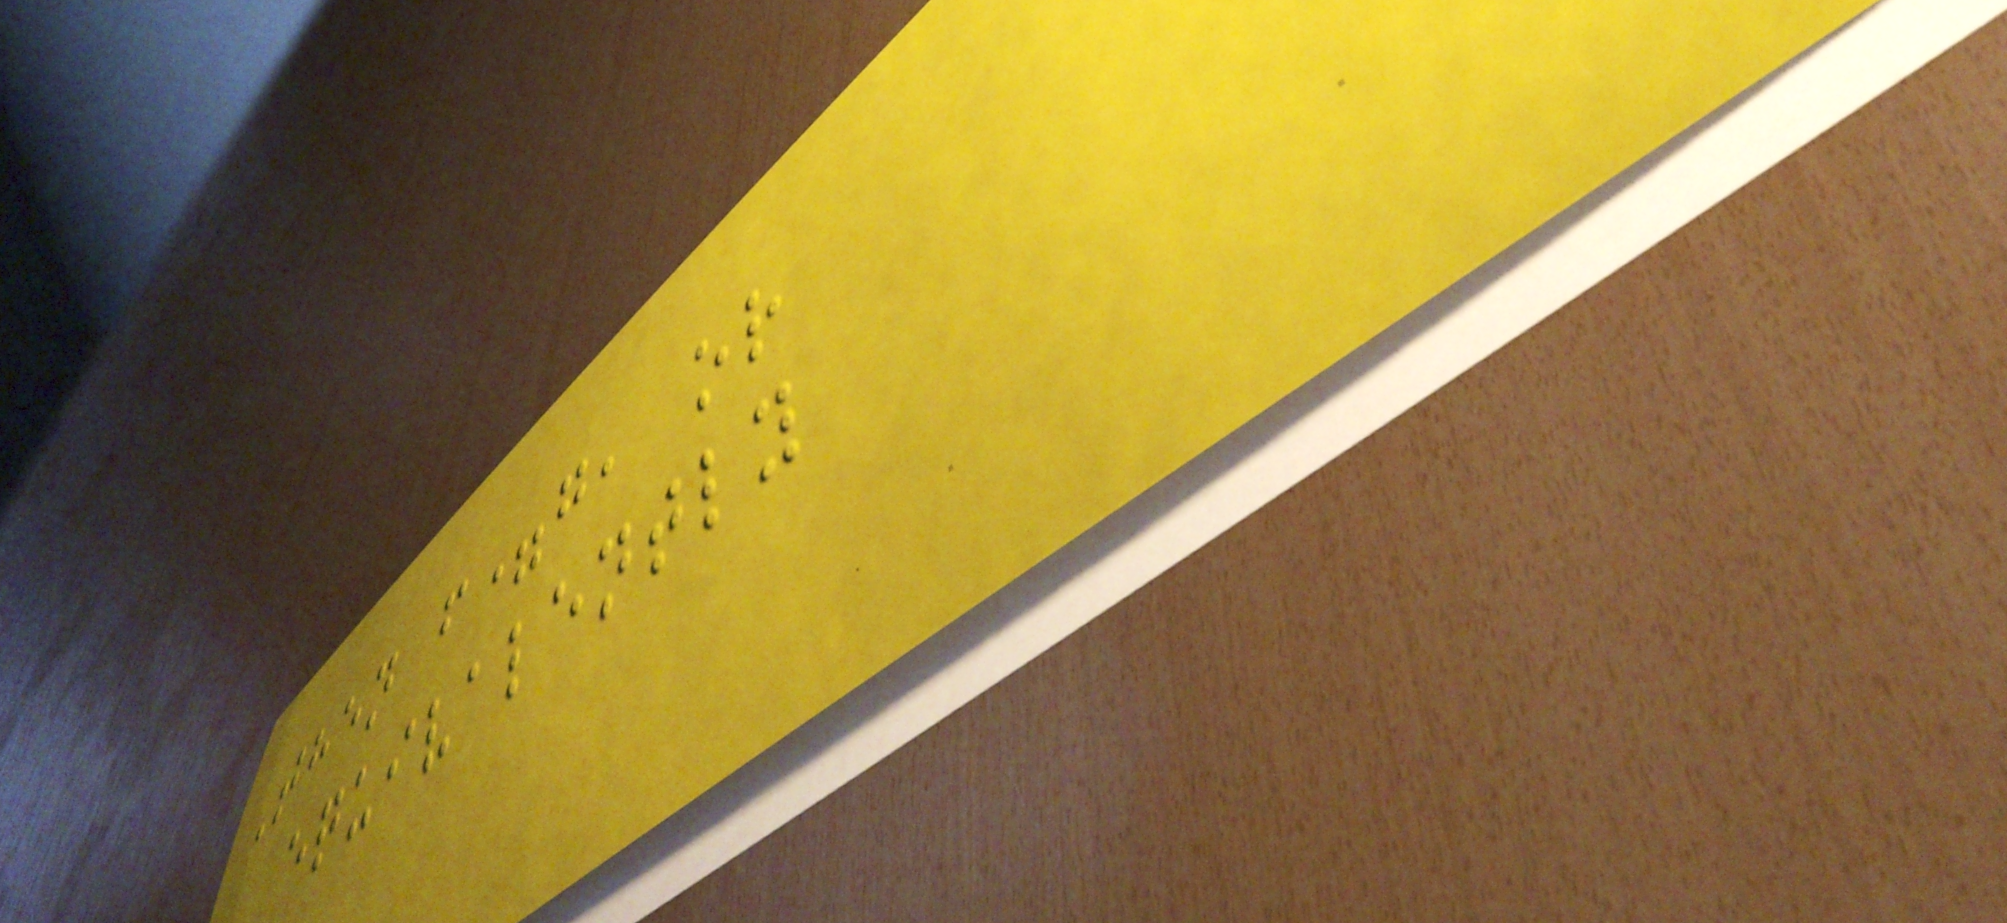Then f=g, or
equivalently
